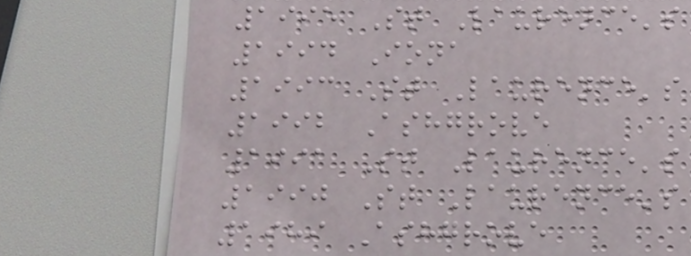1995 St Laurence's
1994 Iona
1993 St Laurence's
1992 Ashgrove
1991 St Laurence's
1990 St Laurence's
1989 Ashgrove
